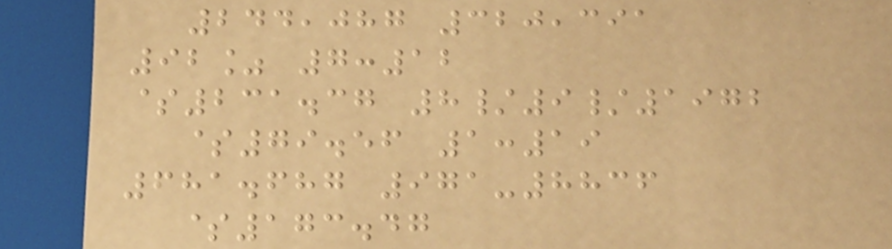244,087 320,391
92% 7:12
$231.37 8/9/1972
$79.56 1:19
681.687 971-8836
$173.47
